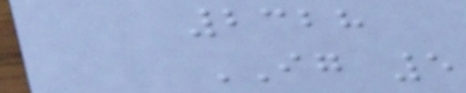2328
IG 5
